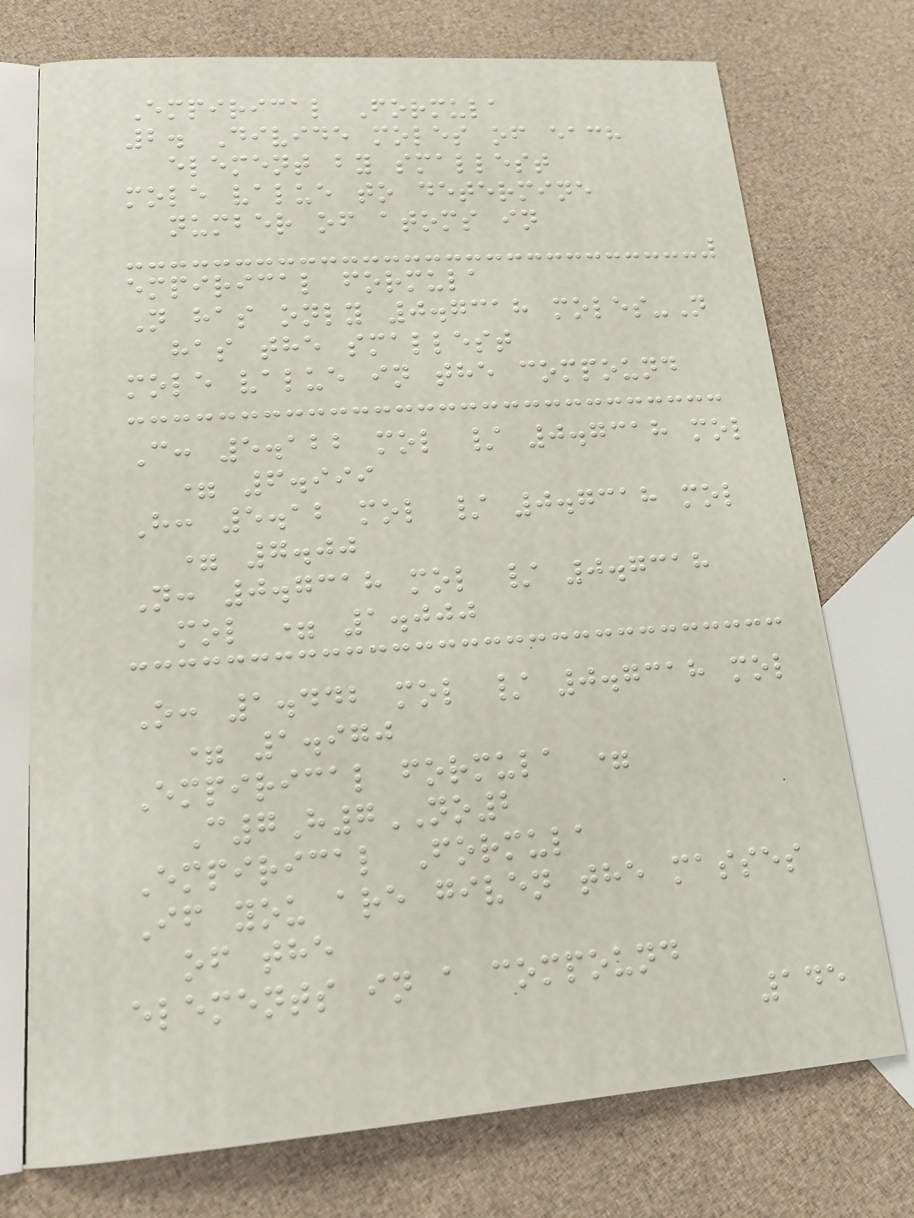Empirical Formula
2. Divide moles of each
element by smallest
mole value to determine
number of atoms in
empirical formula
N has only 0.7318 moles-N
has the smallest
mole value in the compound
C: 5.122 mol / 0.7318 mol
= 6.999
H: 5.12 mol / 0.7318 mol
= 7.00
N: 0.7318 mol / 0.7318
mol = 1.000
O: 1.442 mol / 0.7318 mol
= 1.970
Empirical formula =
C7H7NO2
Empirical Formula
If you are given the masses
of the
elements in a compound
145
